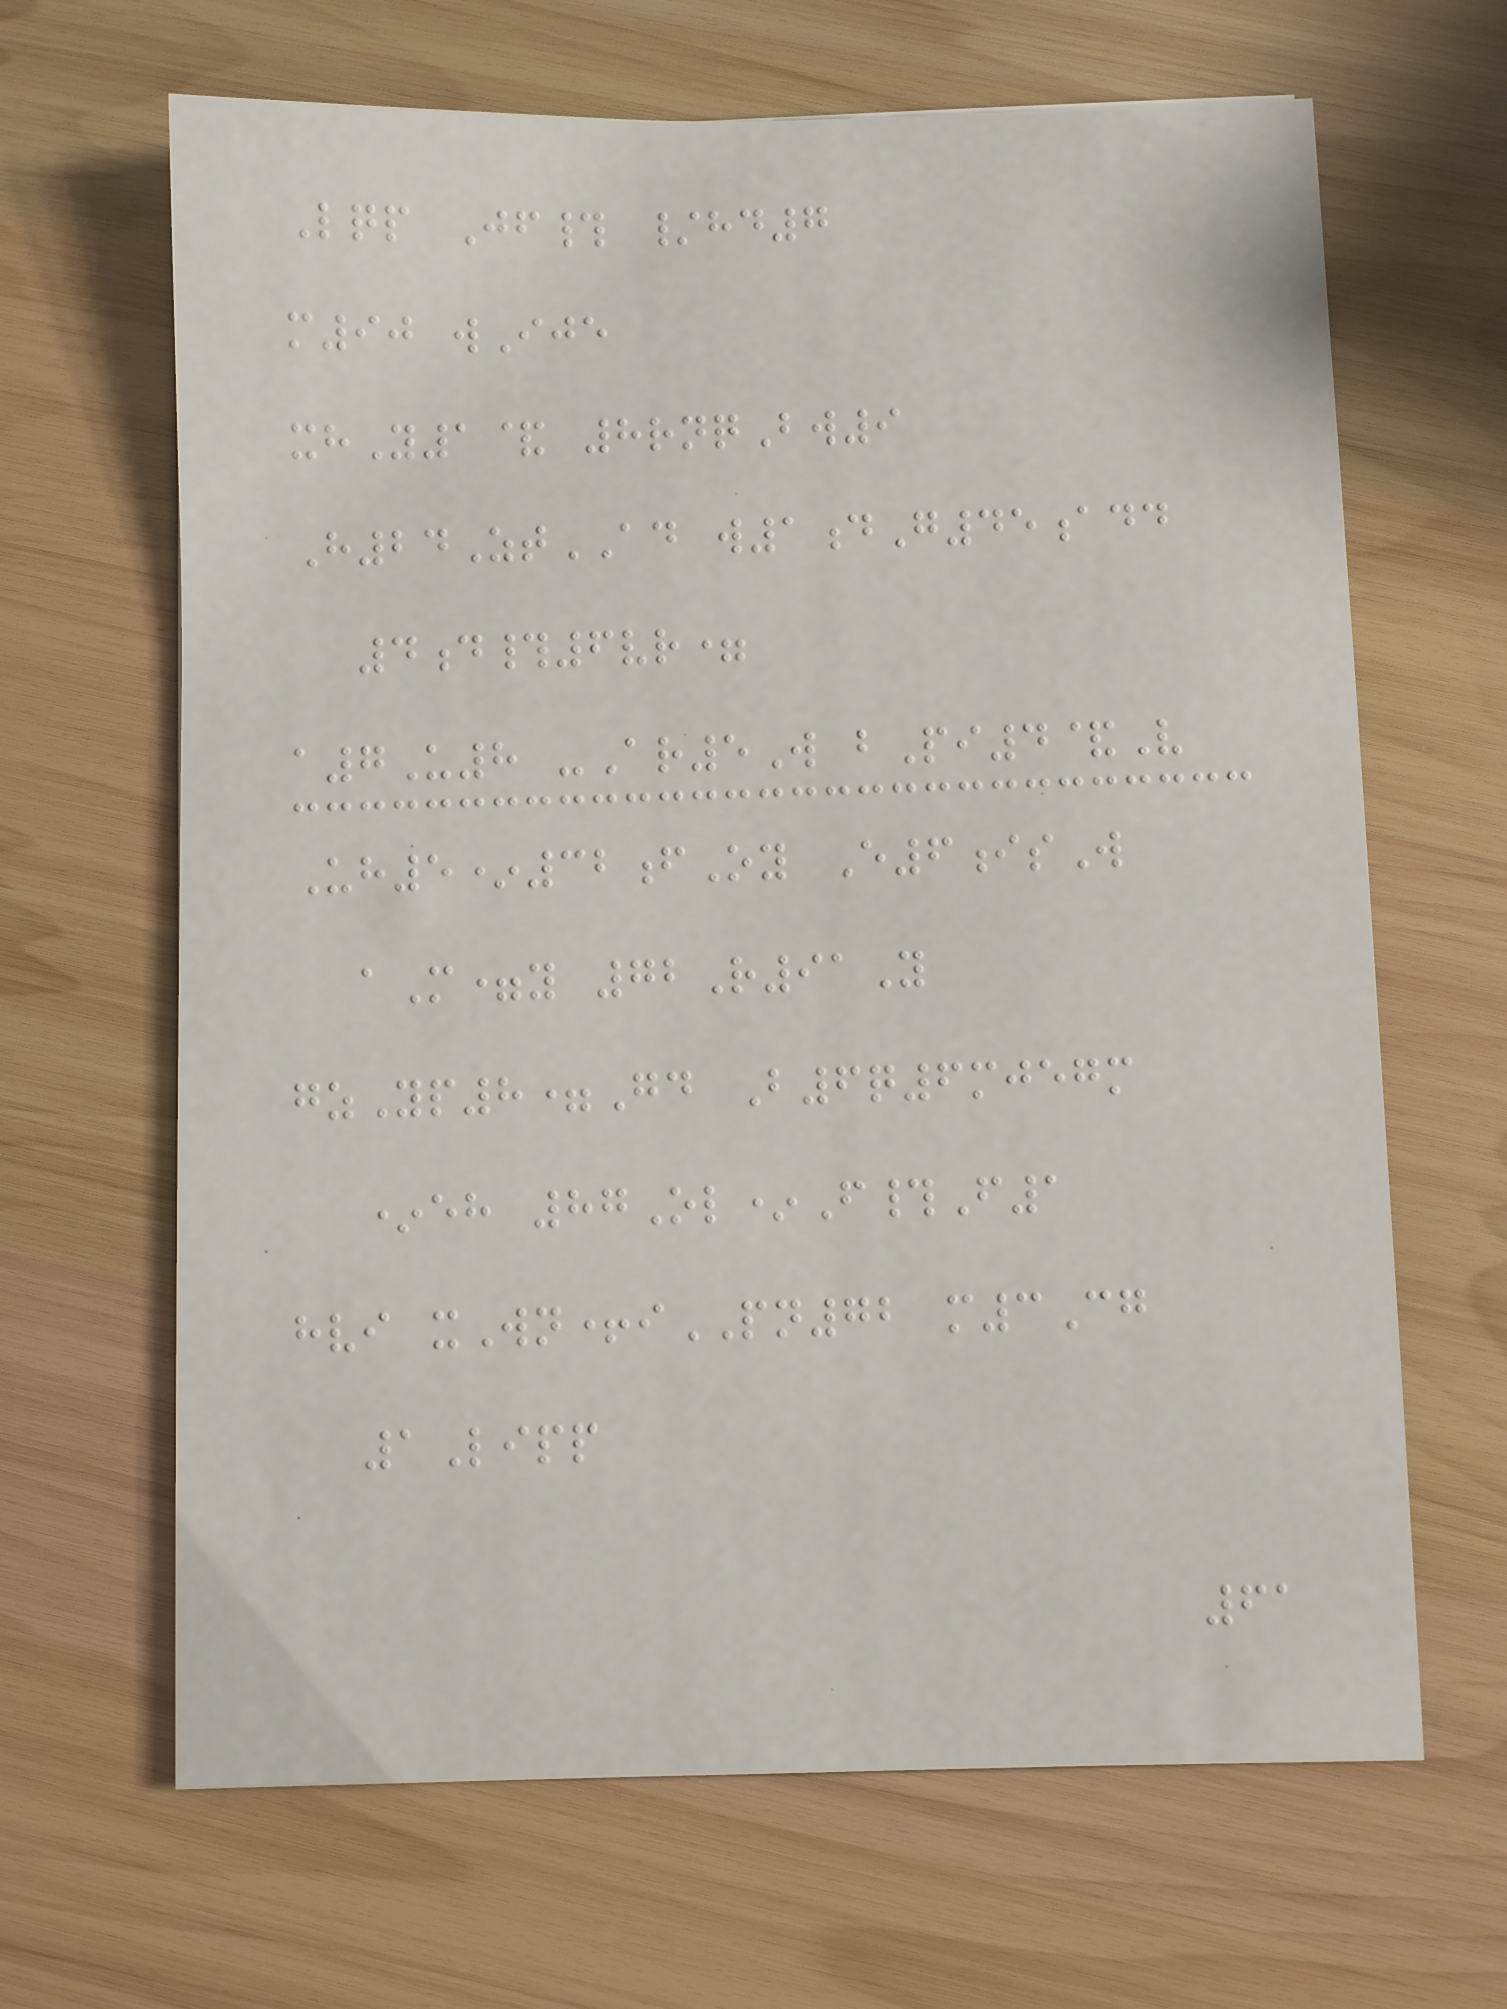Lqp Jf# /hd7
m90 wIje
xhY1& 8rnqBw9
H24ZtAD w1dG45add
4d#6vr=
a7U8 -Ar5W bPi4&V
Uh5*32fOy E6isW
aM=y 72R91Y
gzYp8=Gd B6q6mjegm
*eh 87Ol*F#F1
hvi xWn+iPN72 m3Cg
1Lipp
61
